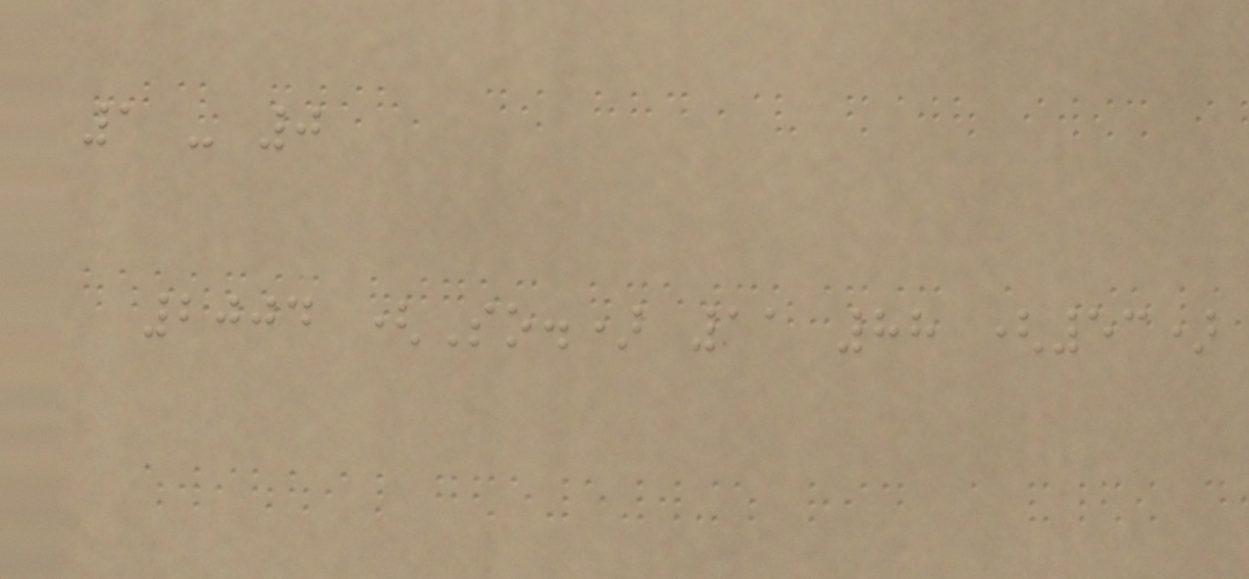1 - 0
2004 (So.) 11 88 (53)
